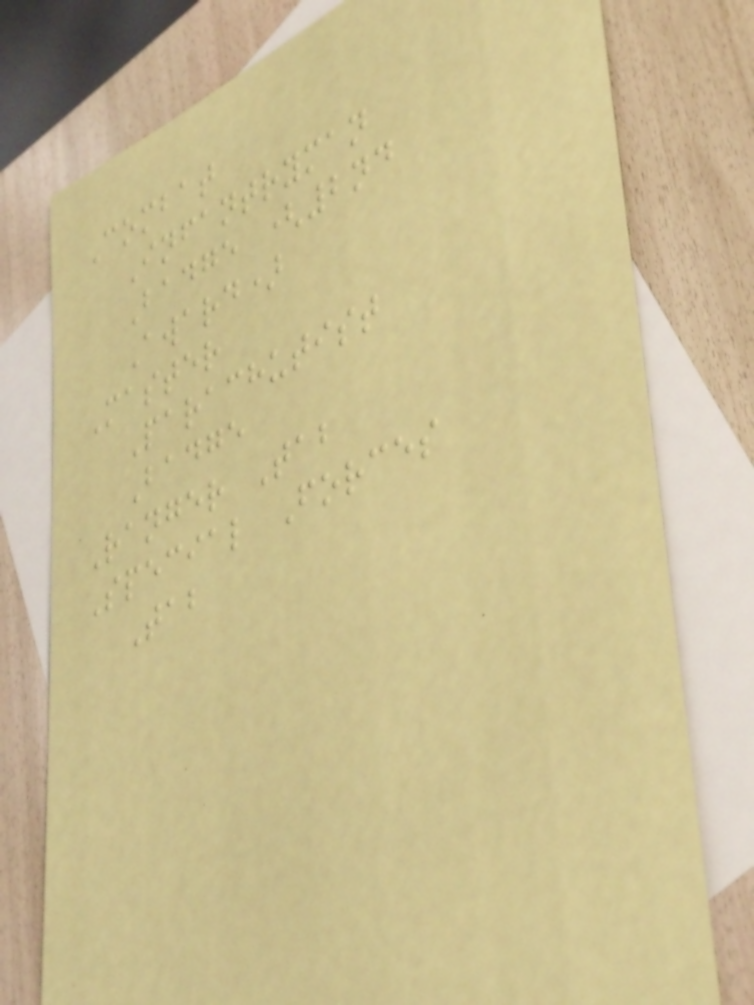Combat
Infantryman
Badge (2nd
Award)
Master
Parachutist
Badge
Ranger Tab
Special Forces
Tab
